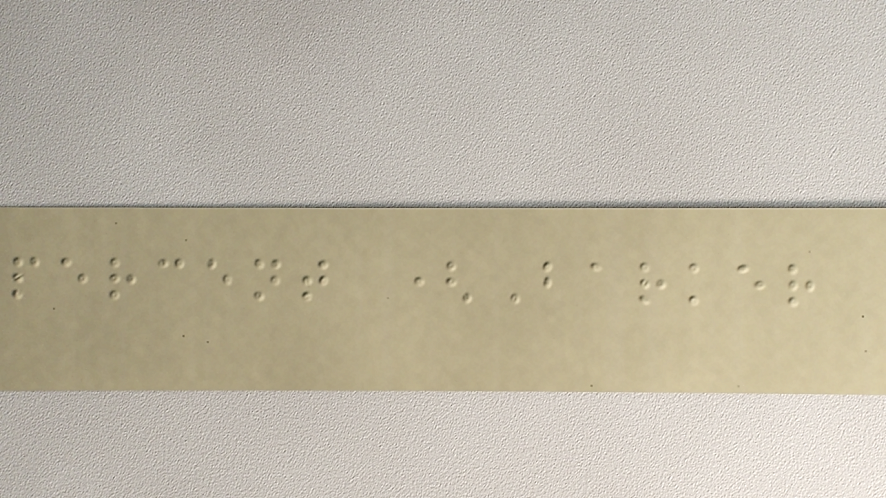percent (Barker
